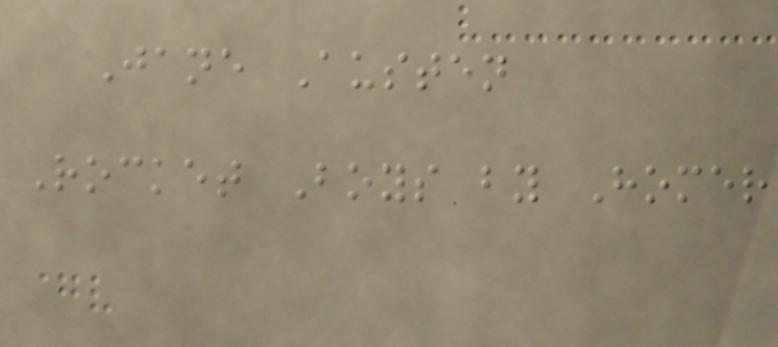Jane Austen
Rocket Boys by Homer
